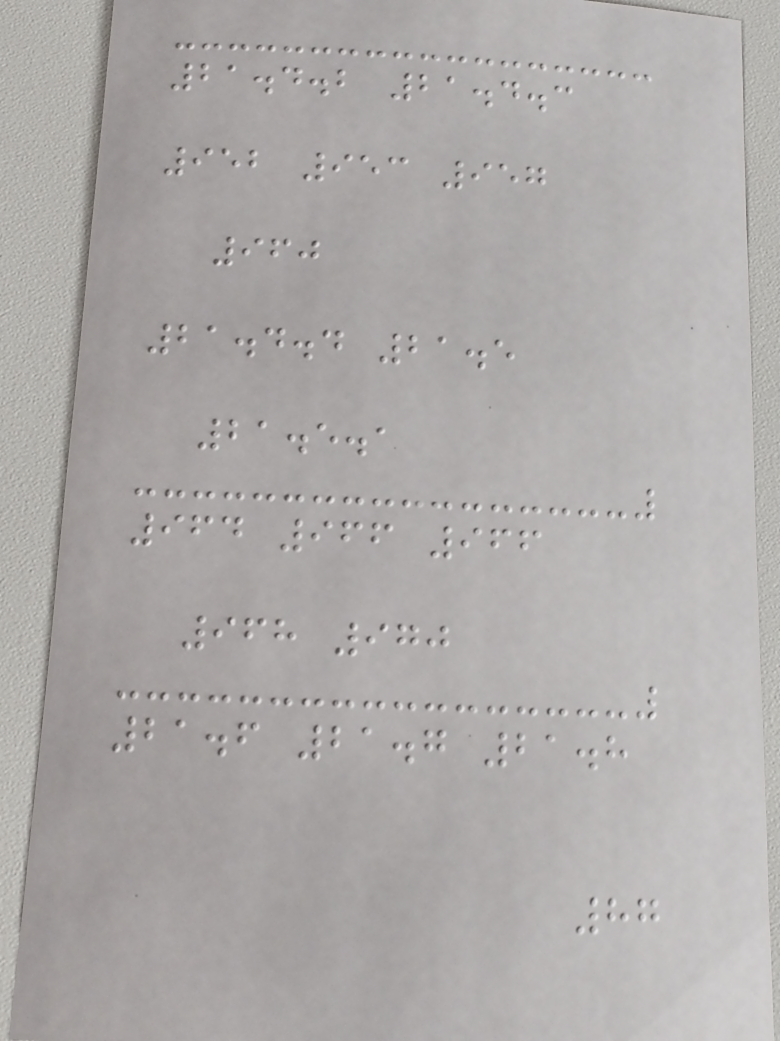21.4.2 21.4.3
952 953 957
960
21.4.4 21.5
21.5.1
964 966 966
968 970
21.6 21.7 21.8
87
